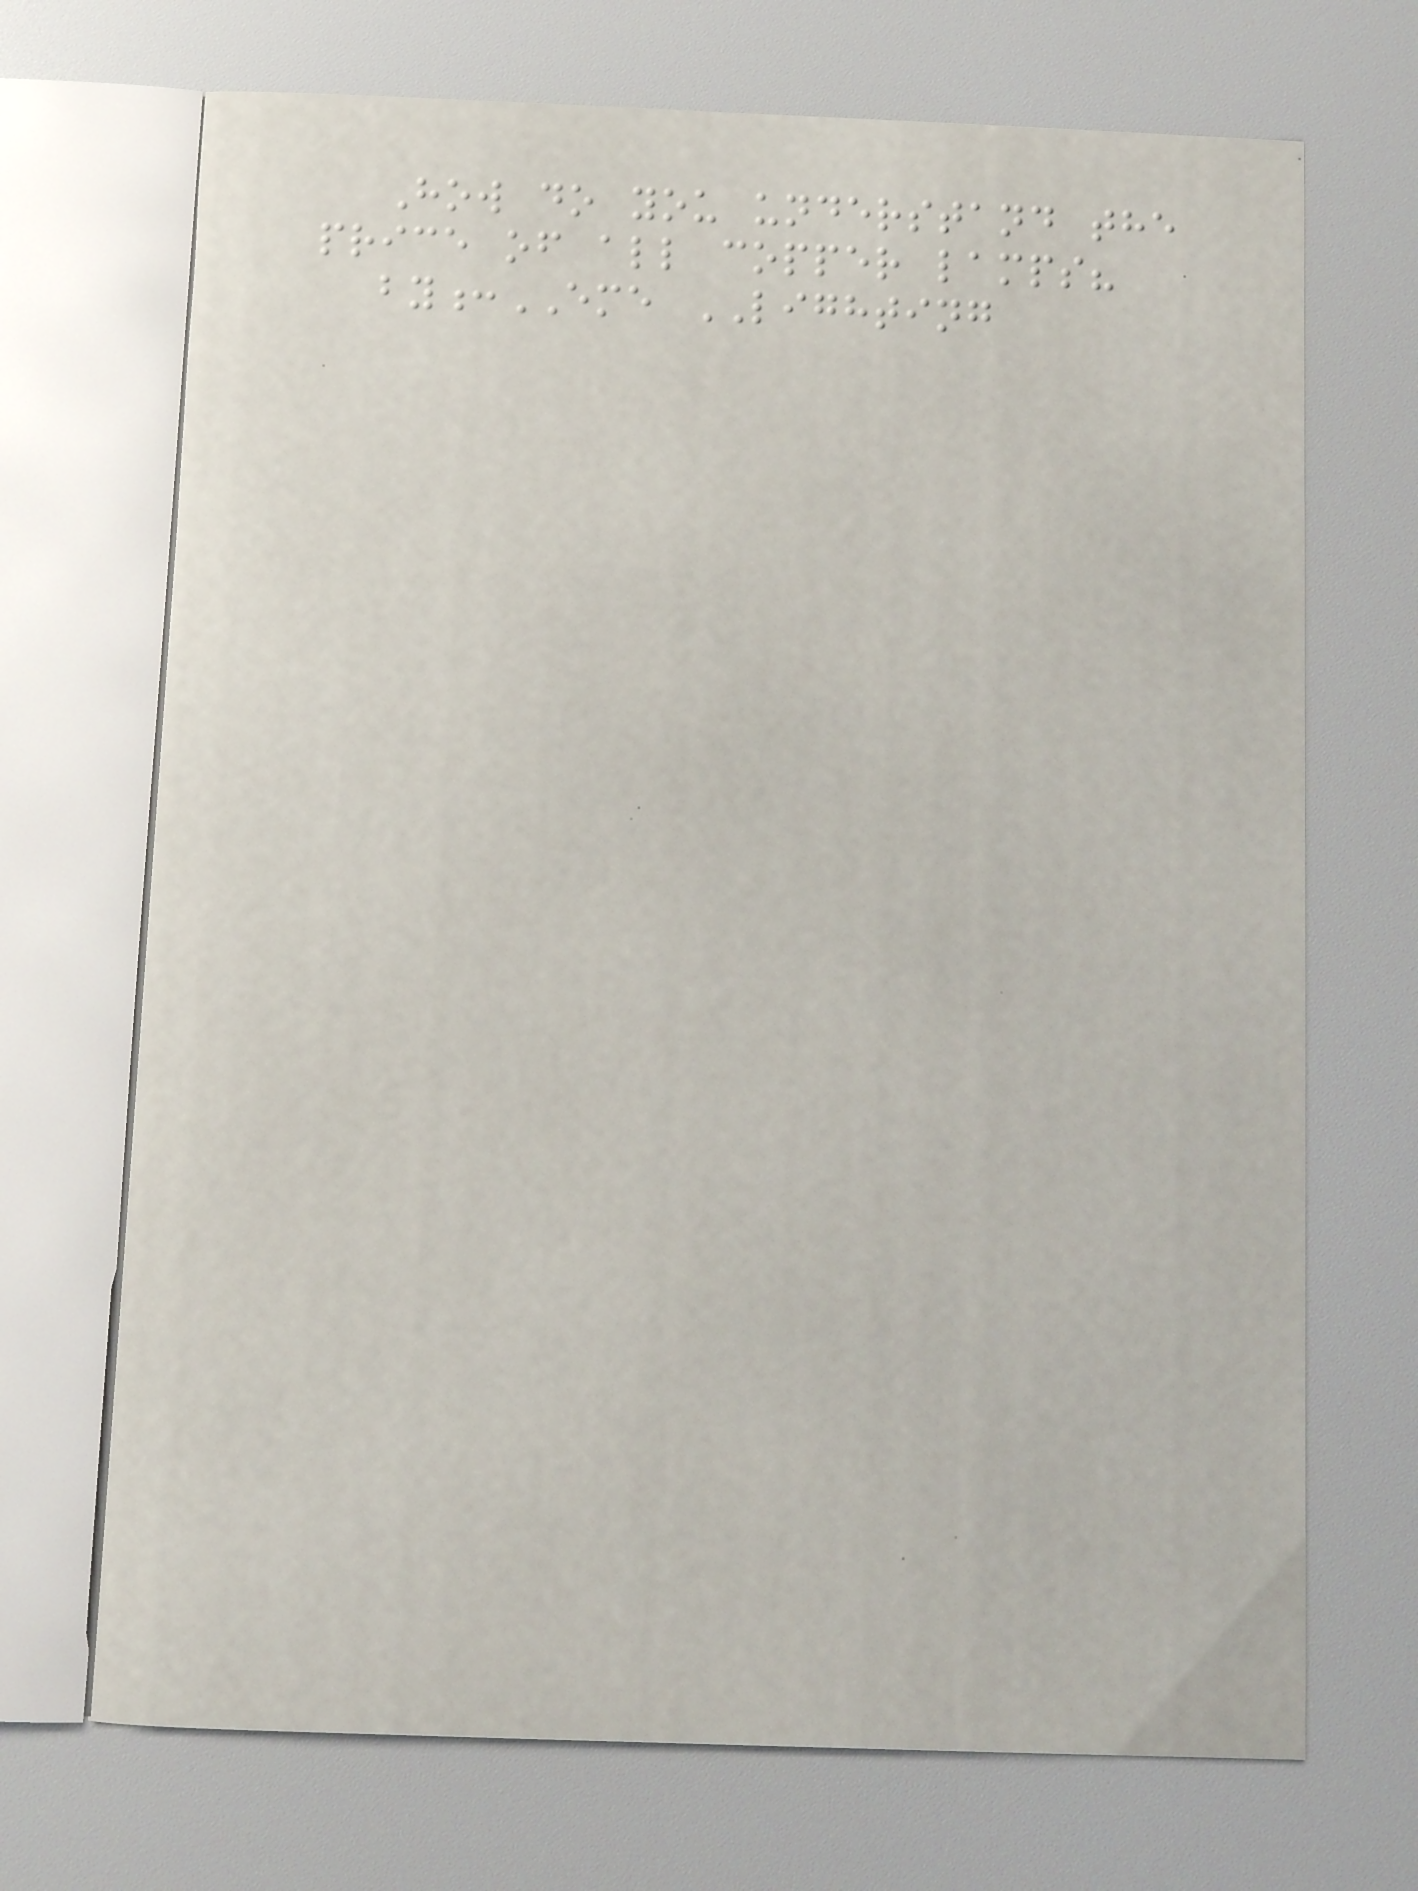How do you understand the
price of all copper lamps?
by:EME LIGHTING
